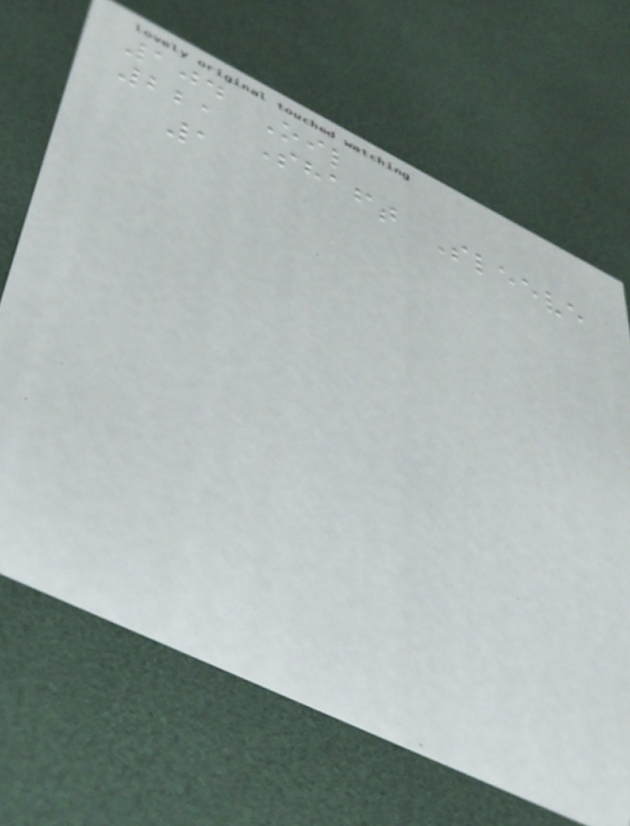104 Oil
221 Shaft Sleeve
1
